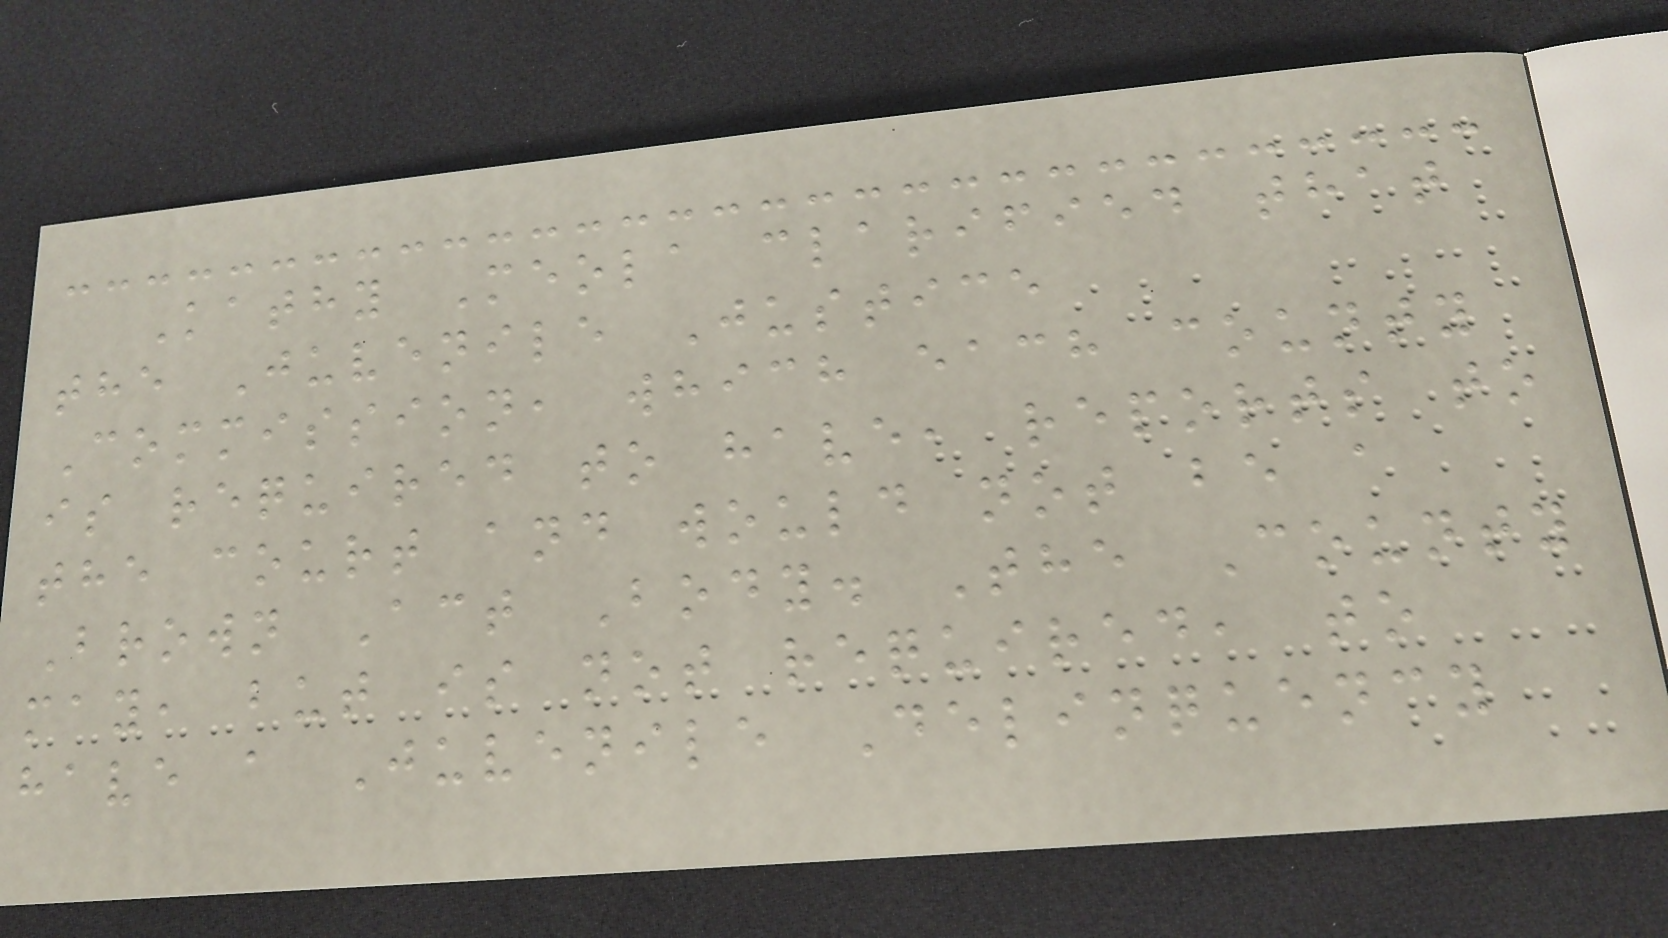Kathy Meola clarified that
the Juvenile Justice
Commission, which each county
is required to have, reports to
the court and would not be a
Brown Act Body. The County
may, but is not required, to
have a Juvenile Delinquency
